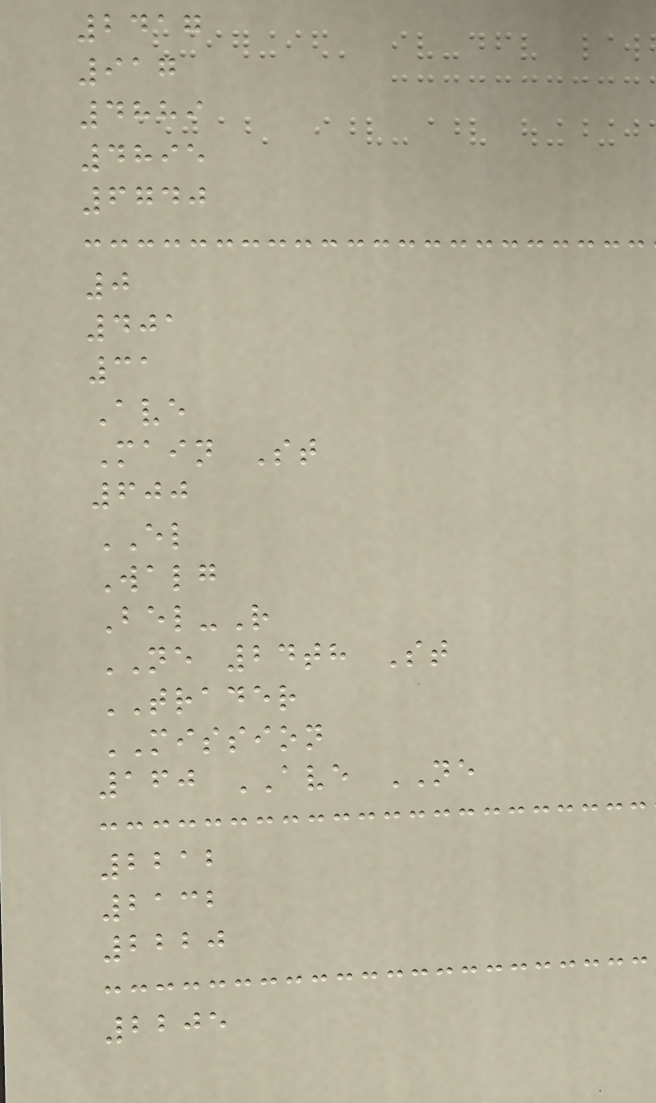2417
917
4889
4895
6740
0
401
31
Ave
Main St
600
EL
Walg
Bel-R
NE 24th St
TRADER
MISSION
160 AVE NE
2212
2132
2220
2205
